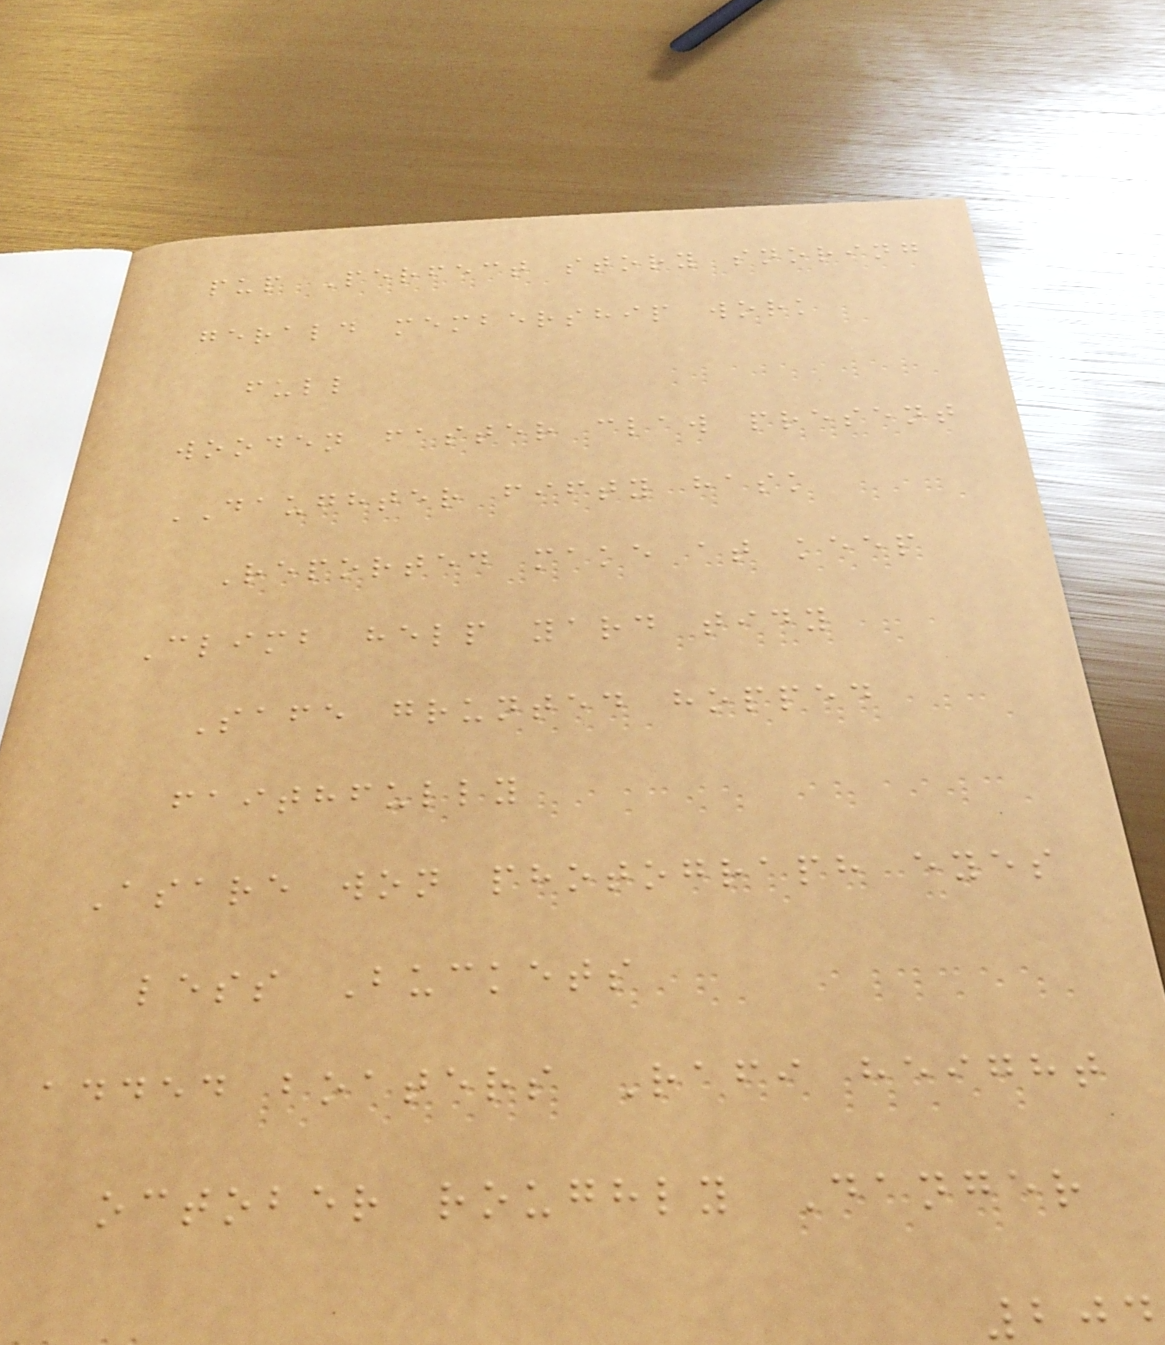pup Perfect story snoring
gerald membership work
full
wooden faster claw present
DAUGHTER fifty hask
Reported make at keep
Climb help yard tidy
Safe grunted hopped
faithfully
Asare won photograph eyes
less Buckets
added boaters Rafi height
october roughly Danger
204
